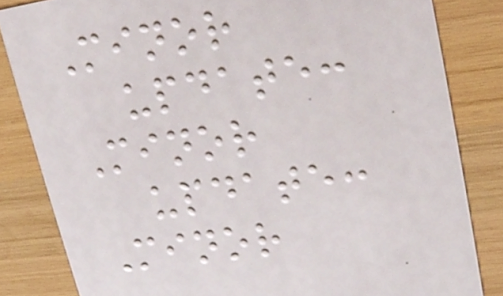Minor
update:
Minor
update:
Minor
